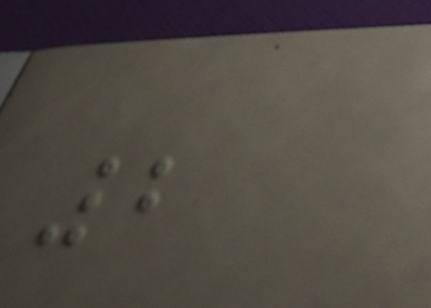2
